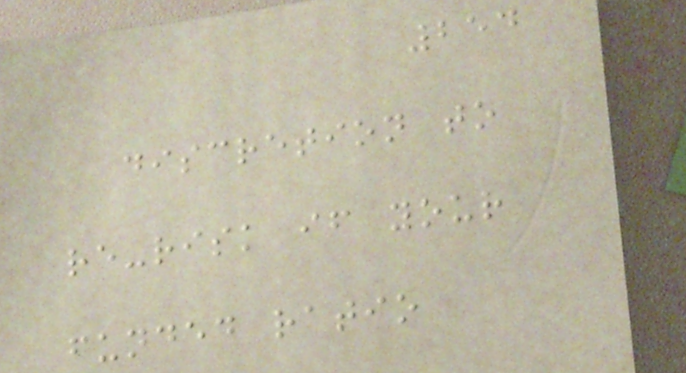254
discretion to
re-risk if your
funded ratio
